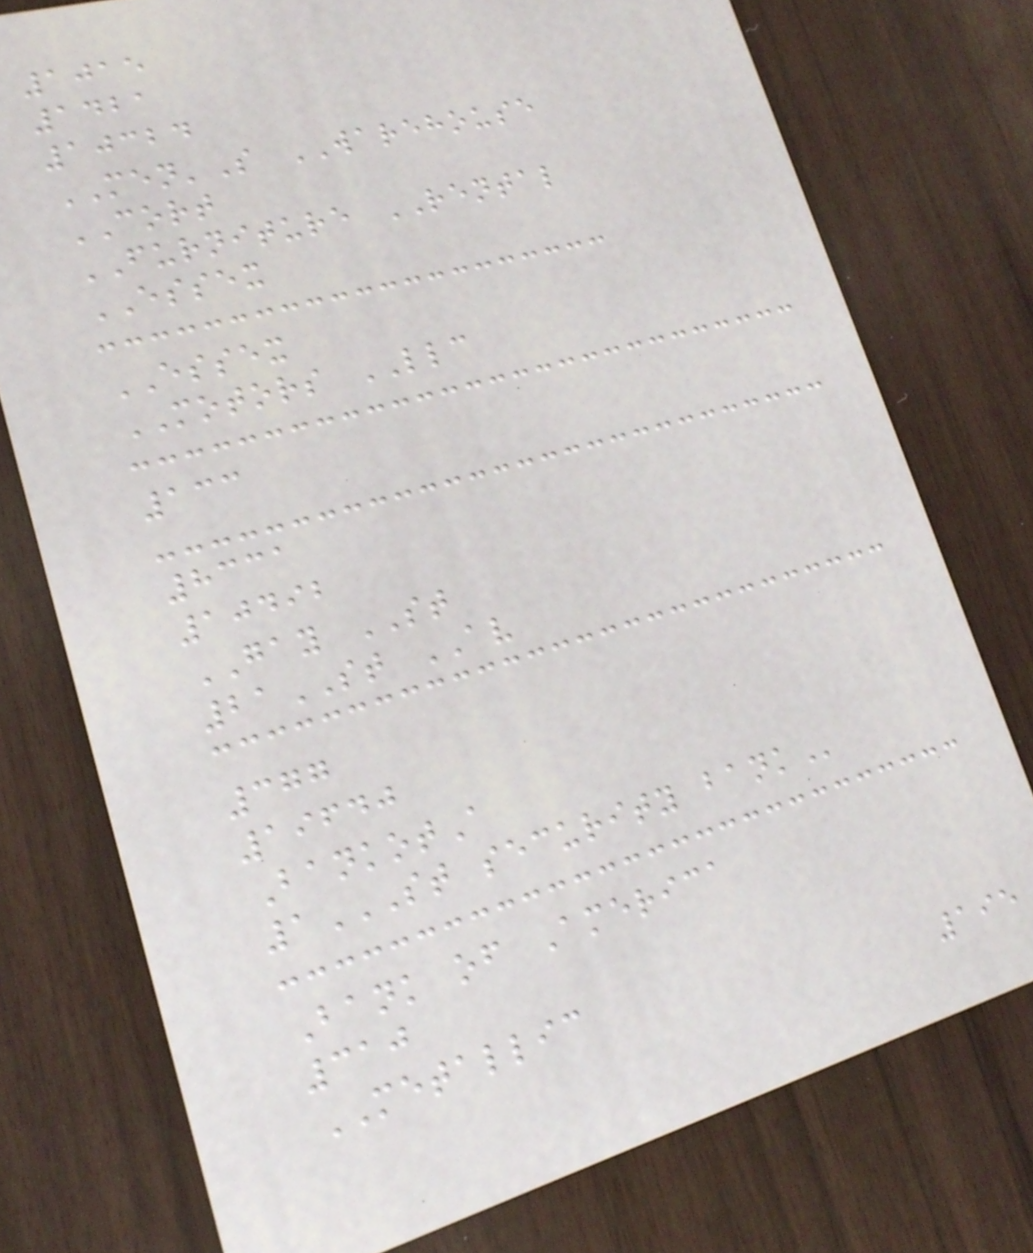1015
1421
10324
MEN'S WAREHOUSE
CORT
FURNITURE RENTAL
ESSEX
ESSEX
MOTORS LLC
133
8331
10492
GAY ST
21ST AV
377
19640
BankotA
1ST SECURITY BANK
Bank of America
310
METALLIC
195
